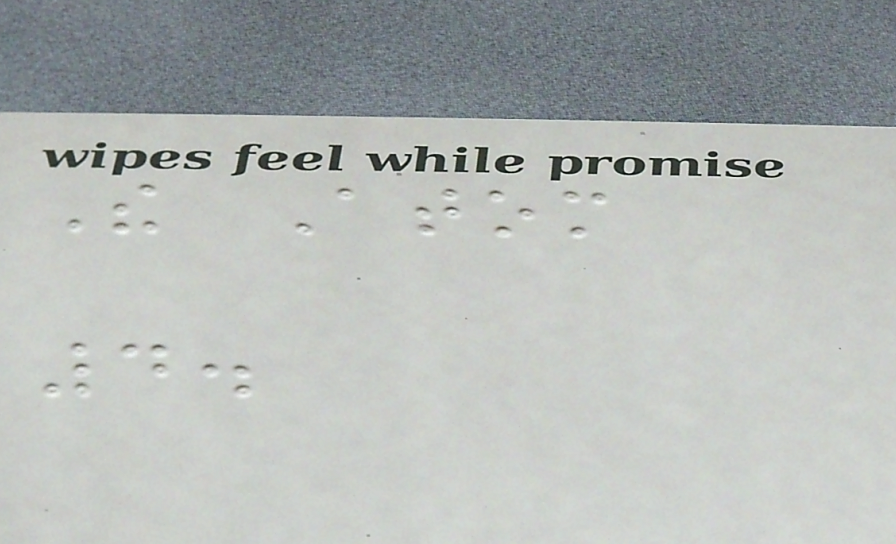The Atom
4.
